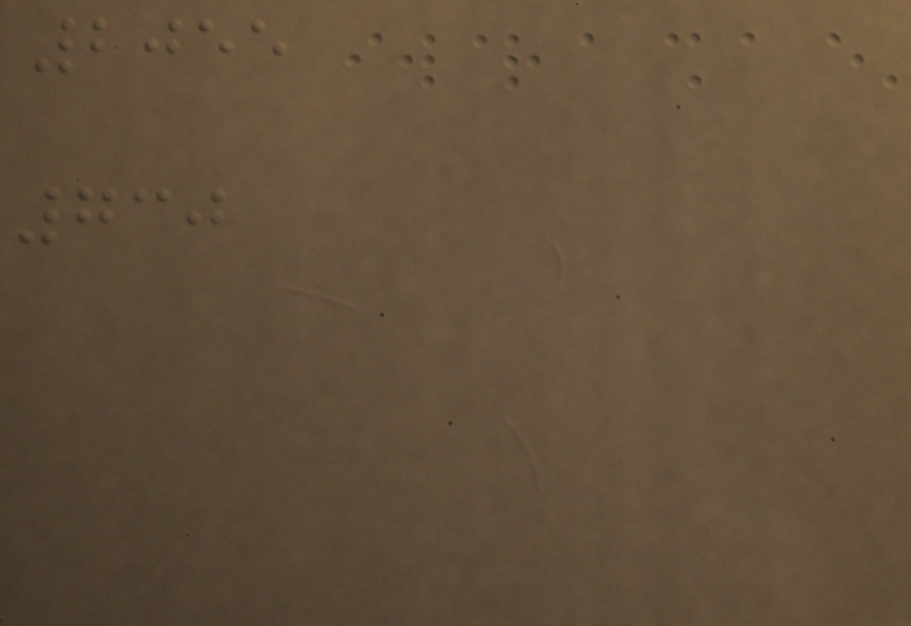2055
730
